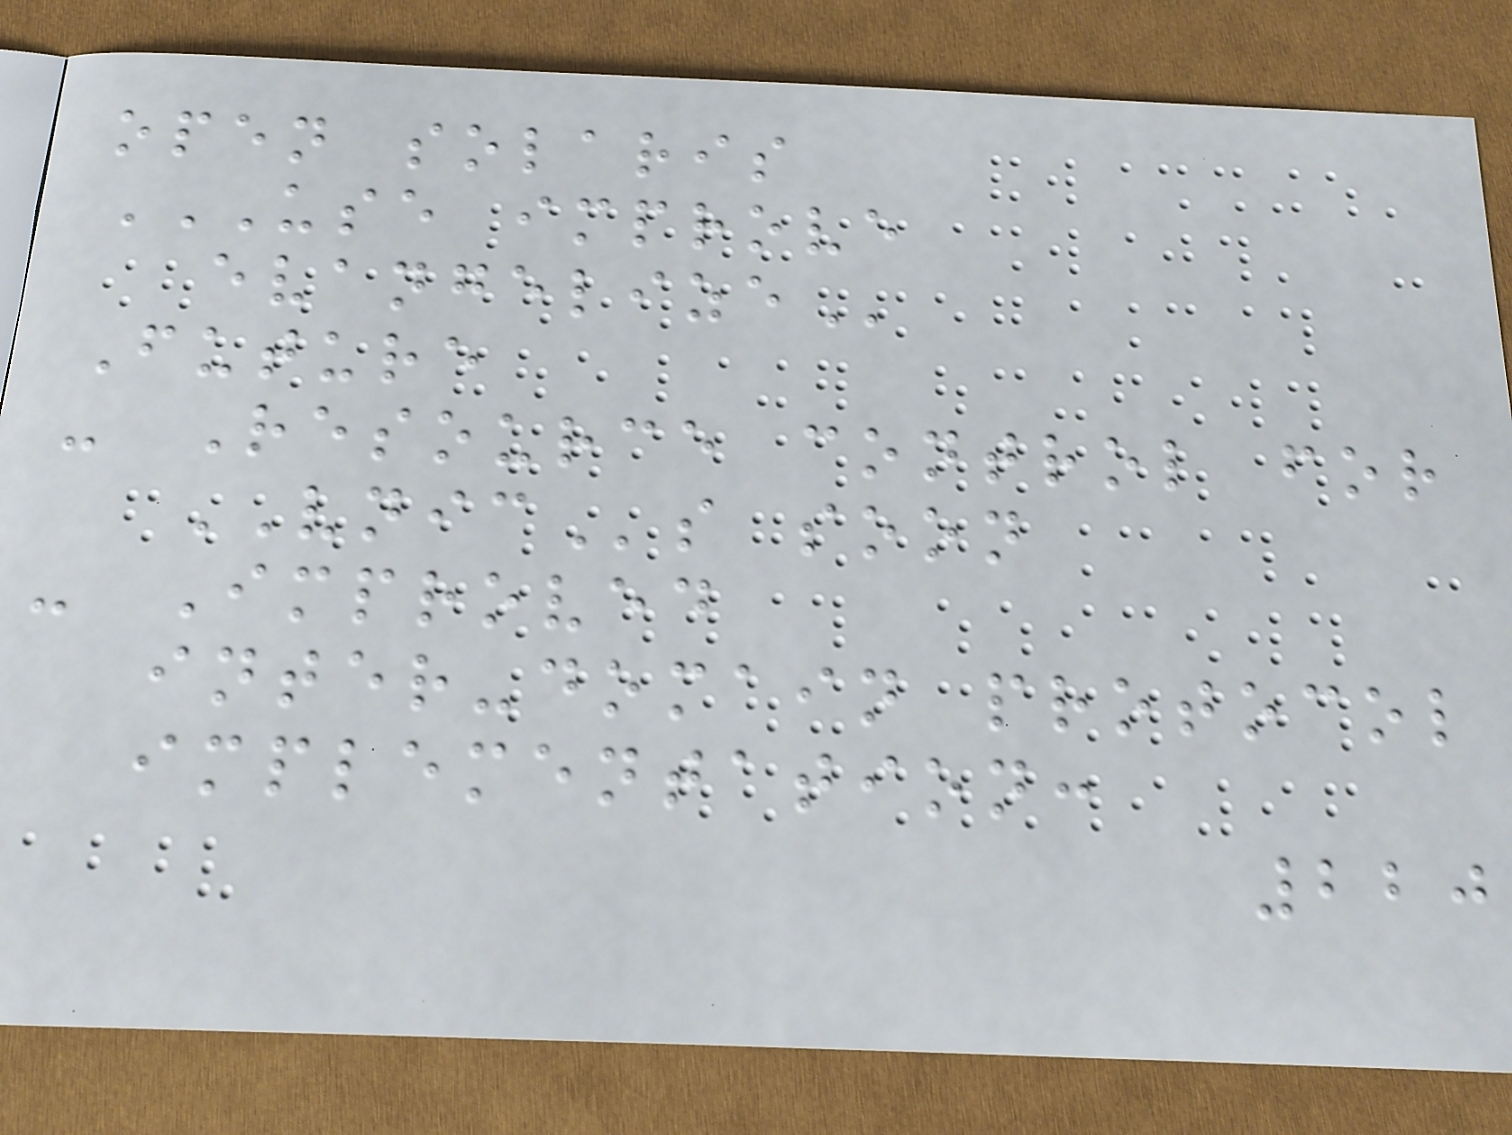open solaris
USE IMPROVE
EVANGELIZE
Future
- Resource control for
VNICs soon
- Improved
inter-domain protocol
implementation:
220
